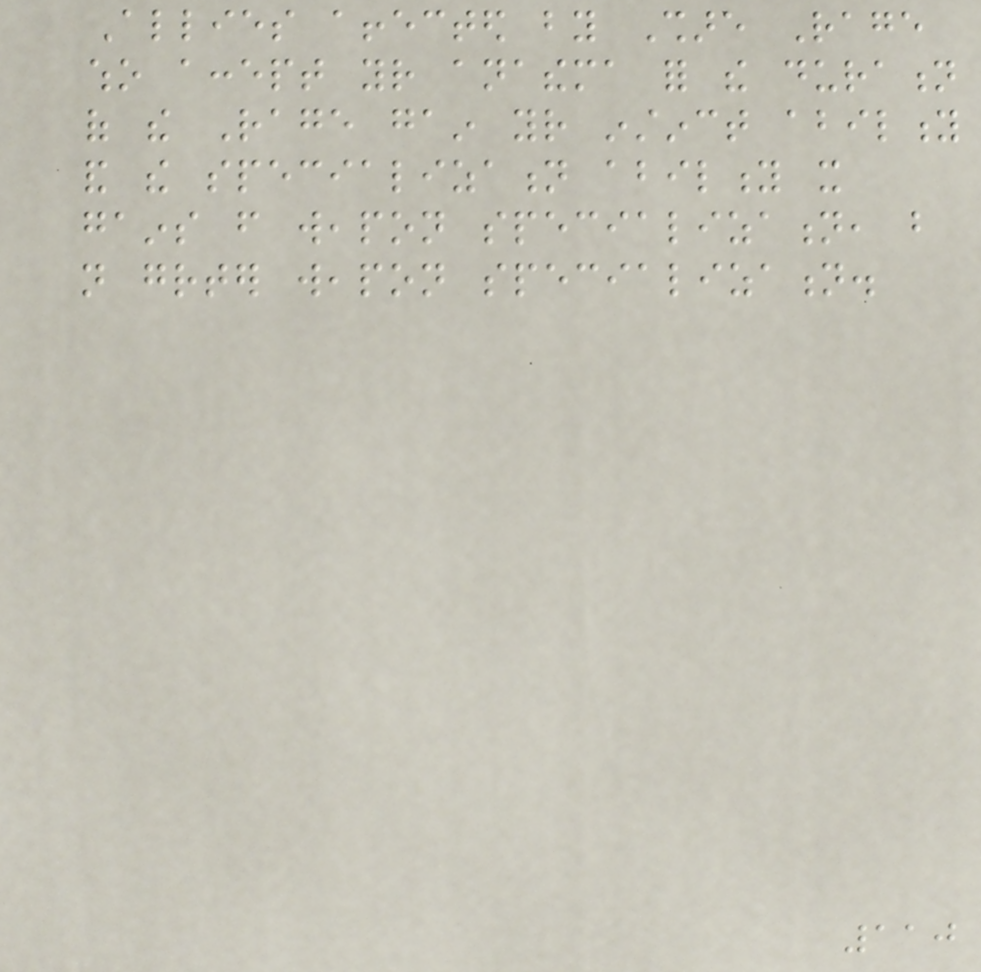Allies affected by Share Rage
who accept your anathema for the duration
of the Rage gain your instinct ability
and the specialization ability it
gains from weapon specialization, but
not greater weapon specialization.
110
